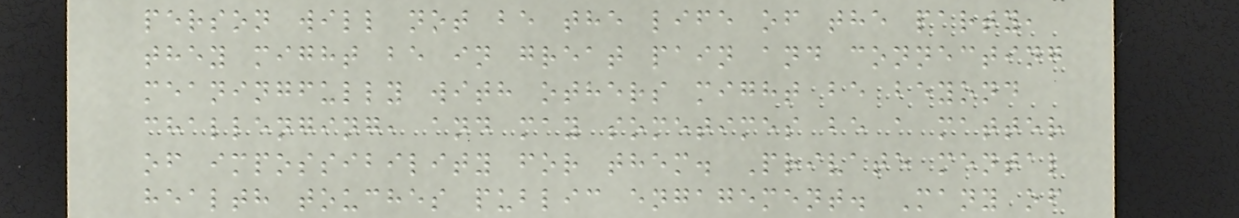person will not be the life of the party,
they might be in great pain and connecting
meaningfully with others might be beyond
challenging, and may sometimes be a matter
of impossibility for them. Private mental
health touches public engagement. Many of
